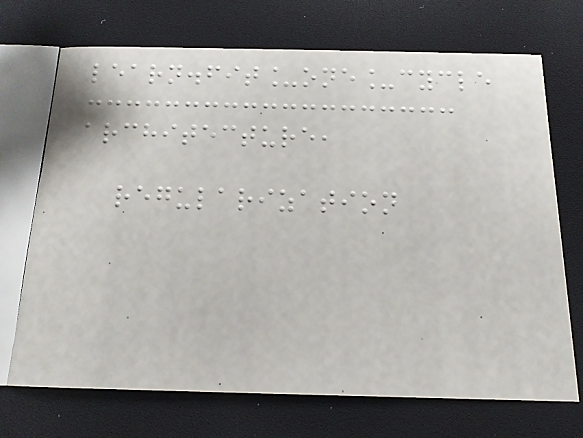learn.fit_one_cycle
architecture,
regularization
